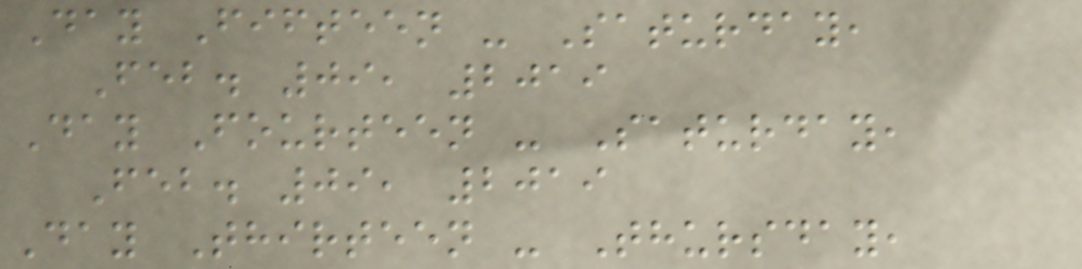Day Fifteen - Saturday,
Feb. 09, 2019
Day Fourteen - Saturday,
Feb. 09, 2019
Day Thirteen - Thursday,
